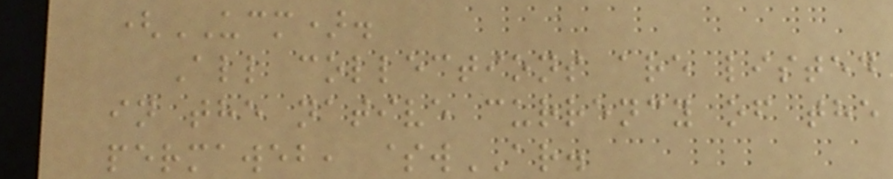(UCM).
All collections are listed
in the native currency of the
permaweb, $wAR.
